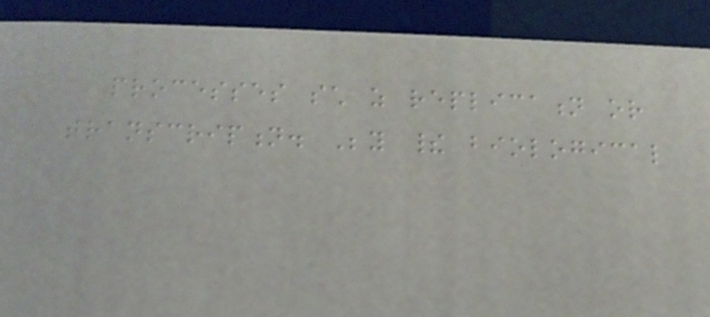processes such as replication or
transcription. Beyond their biological
